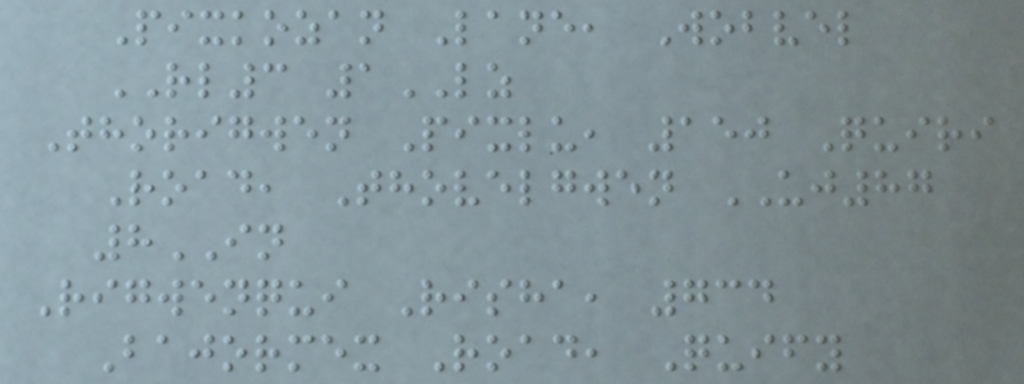Pixkozan Lane, Wobvel
RL3 1LZ
Thorigwen Pixlu, 150 Quiri
Road, Thovelgwen UJ87
8IN
Rigwenqui Risha, 734
Bajormex Road, Quify
